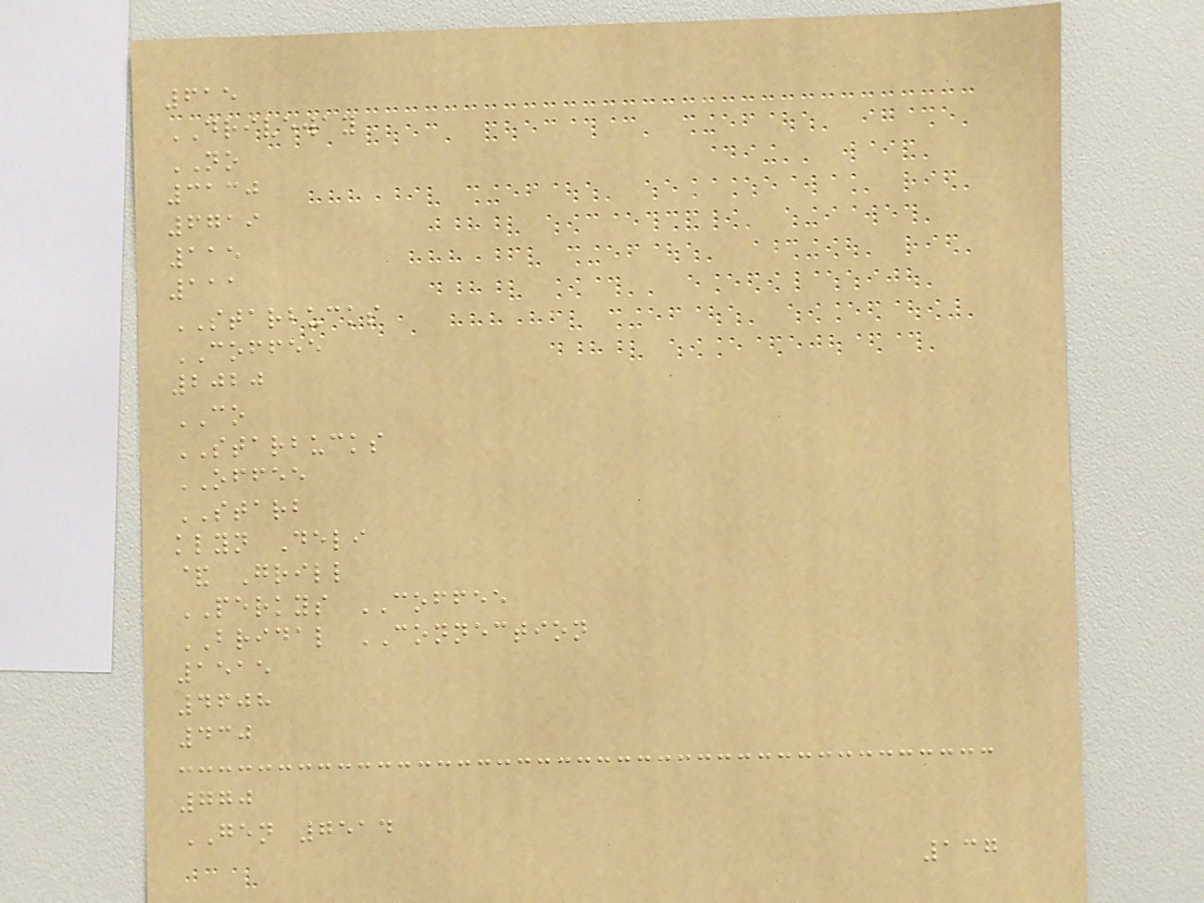615
DRIVEWAY
NO
3130
6719
115
111
STARBUCKS
COFFEE
2020
CO
STARBUCKS
OFFEE
STARB
klyn Deli
& Grill
PERKYS COFFEE
BRIDAL CONNECTION
1515
4608
430
770
GEN 7514
137
